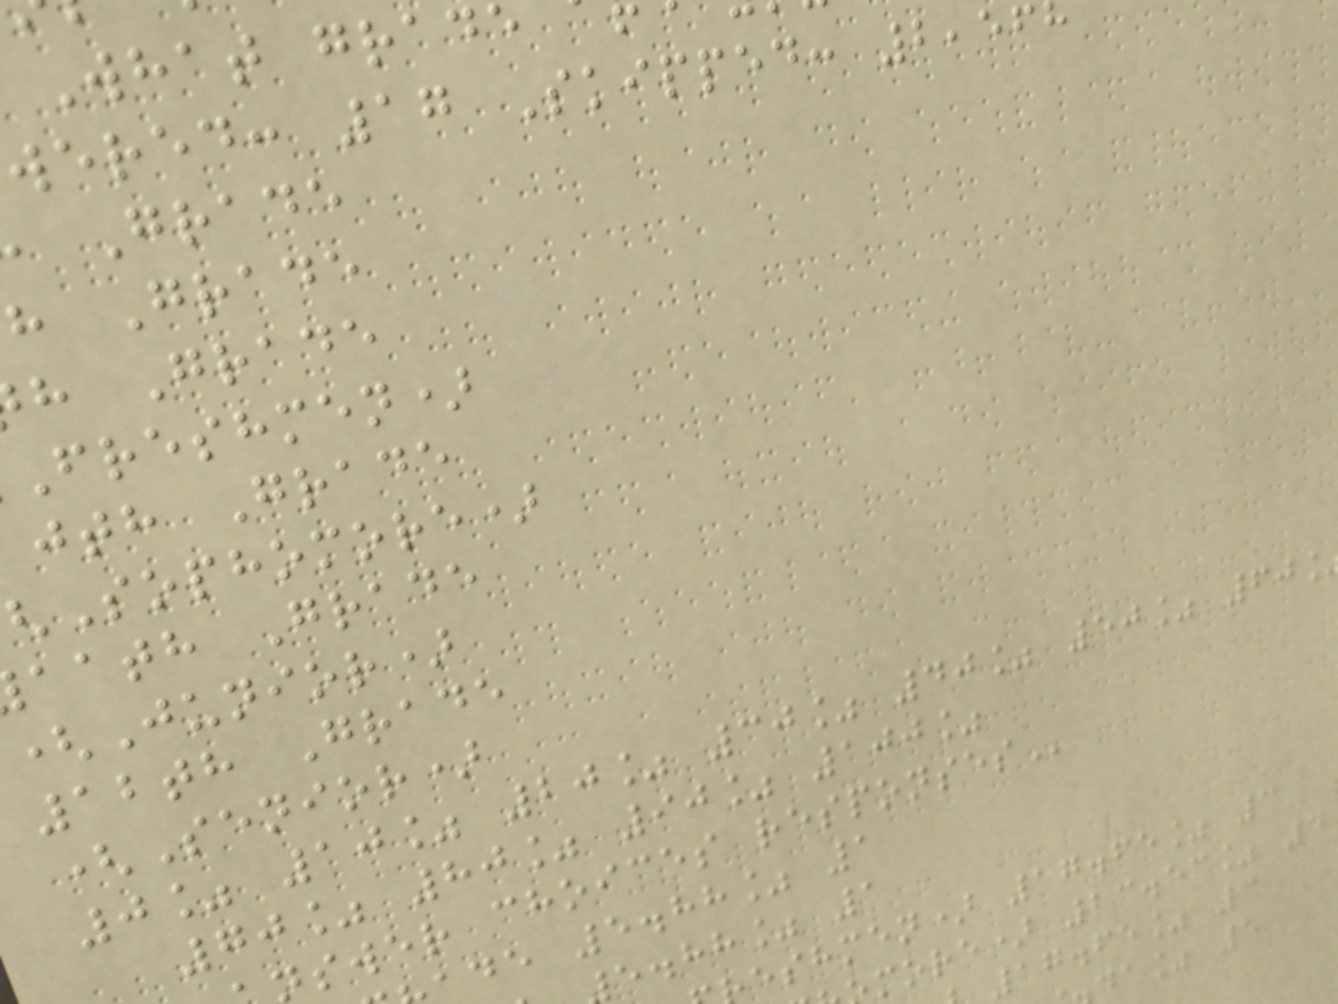What grade
wered: 17 Skipped: 2,56
Grade
h Grade
h Grade
Freshmen)
jth Grade
Sophomore)
aath Grade
(Junior)
12th Grade
(Senior)
0% 10% 20% 30% 40% 50% 60
70% 80% 90% 100%
swer choices
de 5.88% 1
e.hh% 1
eshmen) 17.65% 3
more) 23.53% 4
17.65% 3
